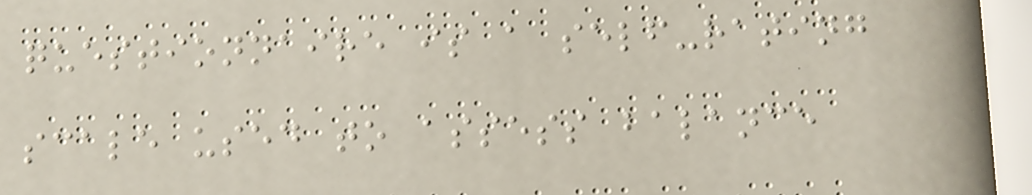questionnaire is a self-rating
scale used to assess balance
